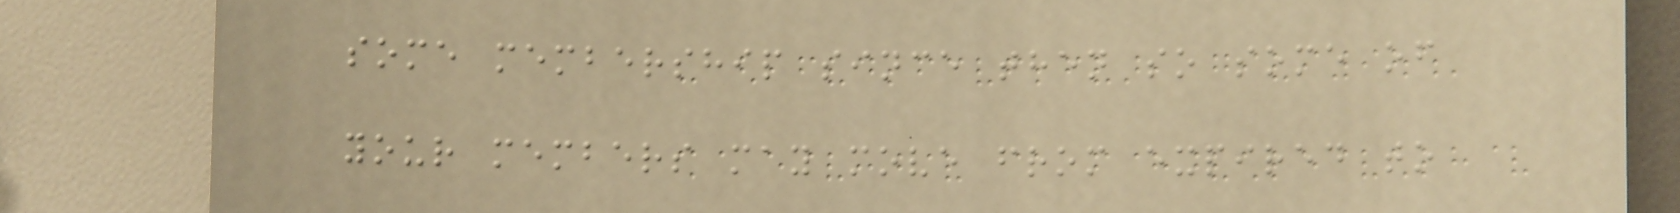some membership since then so some of
your members may move from expired to
